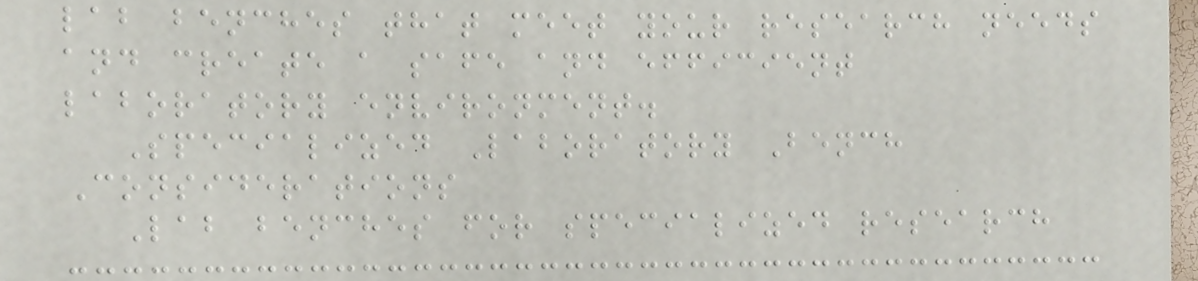lab benches that meet your research needs
and create a safe and efficient
laboratory environment.
Specialized Laboratory Bench
Considerations
Lab benches for specialized research
